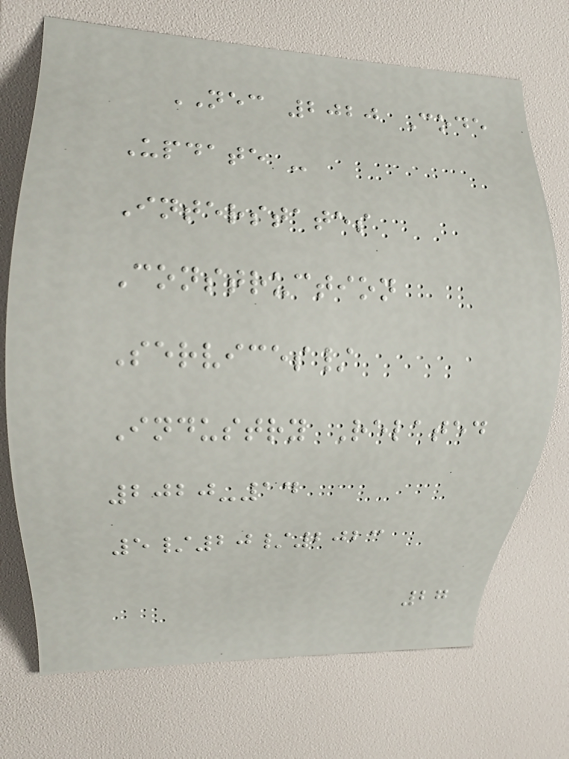NEC 2020 Code
Update -
Interstates
Construction
Services/
Industry Related
2020-14
5/20/2023
27
